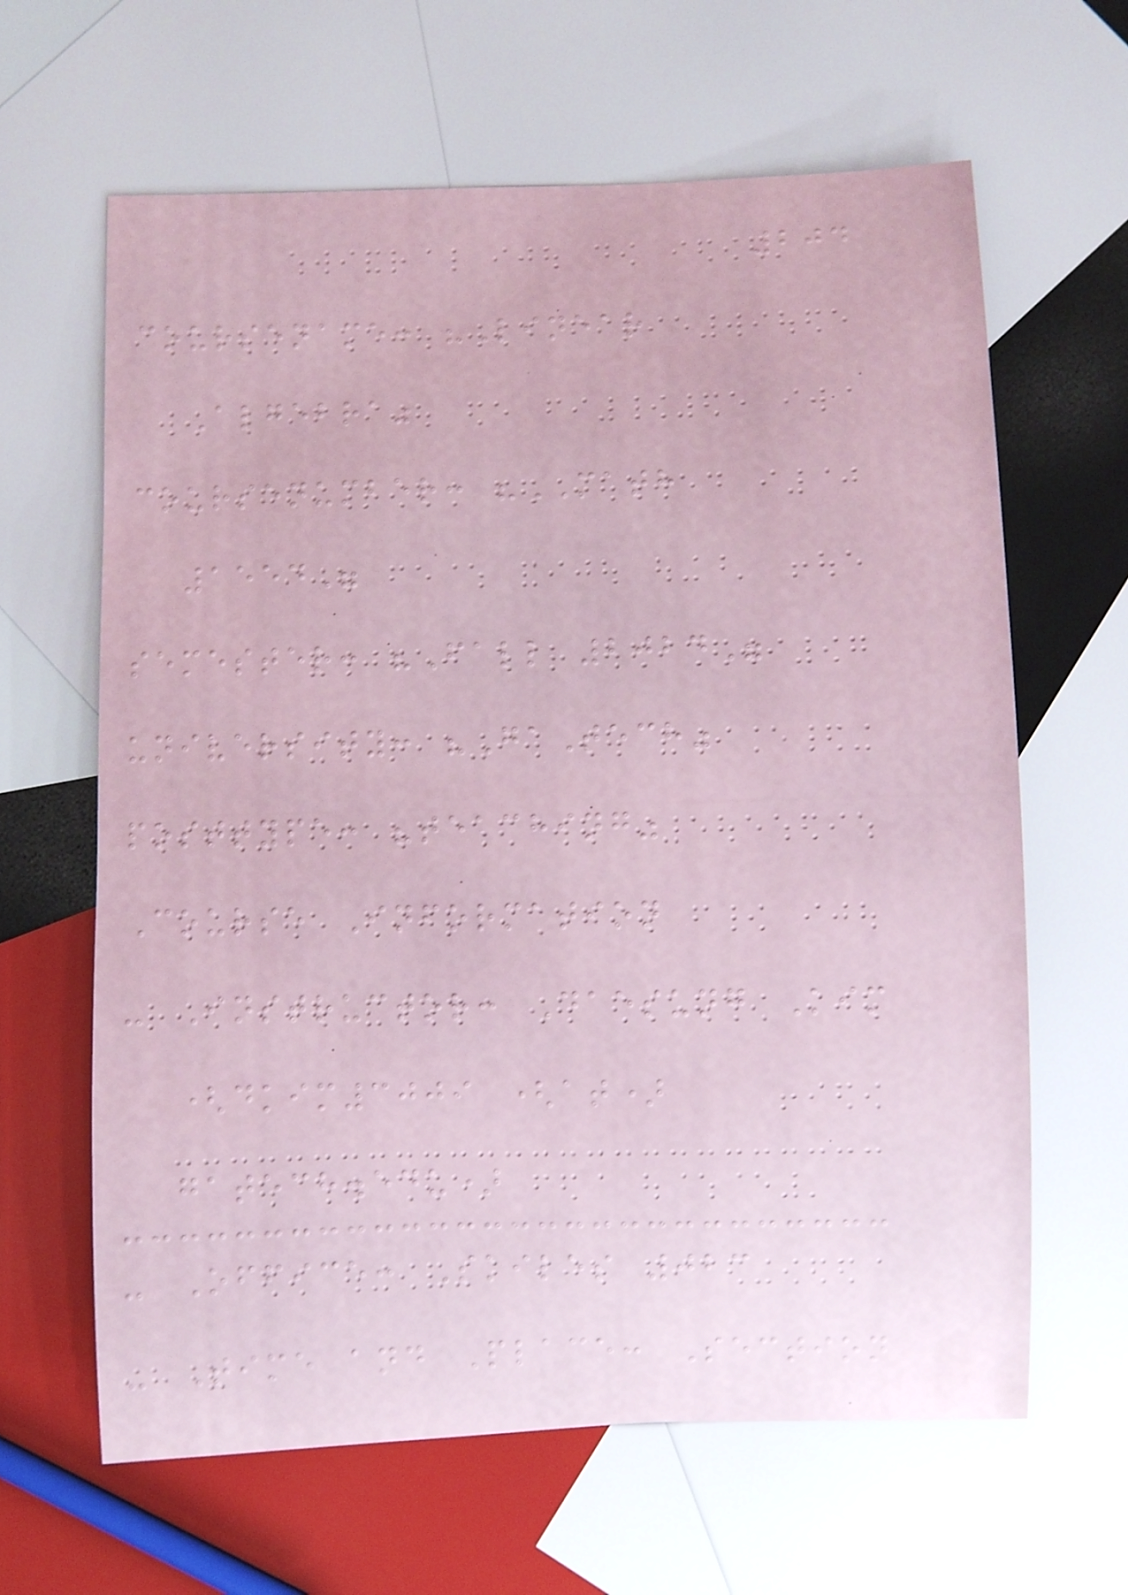204
coursename: "Linear
Algebra"
coursenumber: "MATH
1554"
semester: "Fall 2024"
university: "GaTech"
posttype: "teaching"
Course Information
- Instructor: Daesung Kim
(dkim3009 (at)
gatech.edu)
- Office: Skiles 023
- Time and Place: Section
